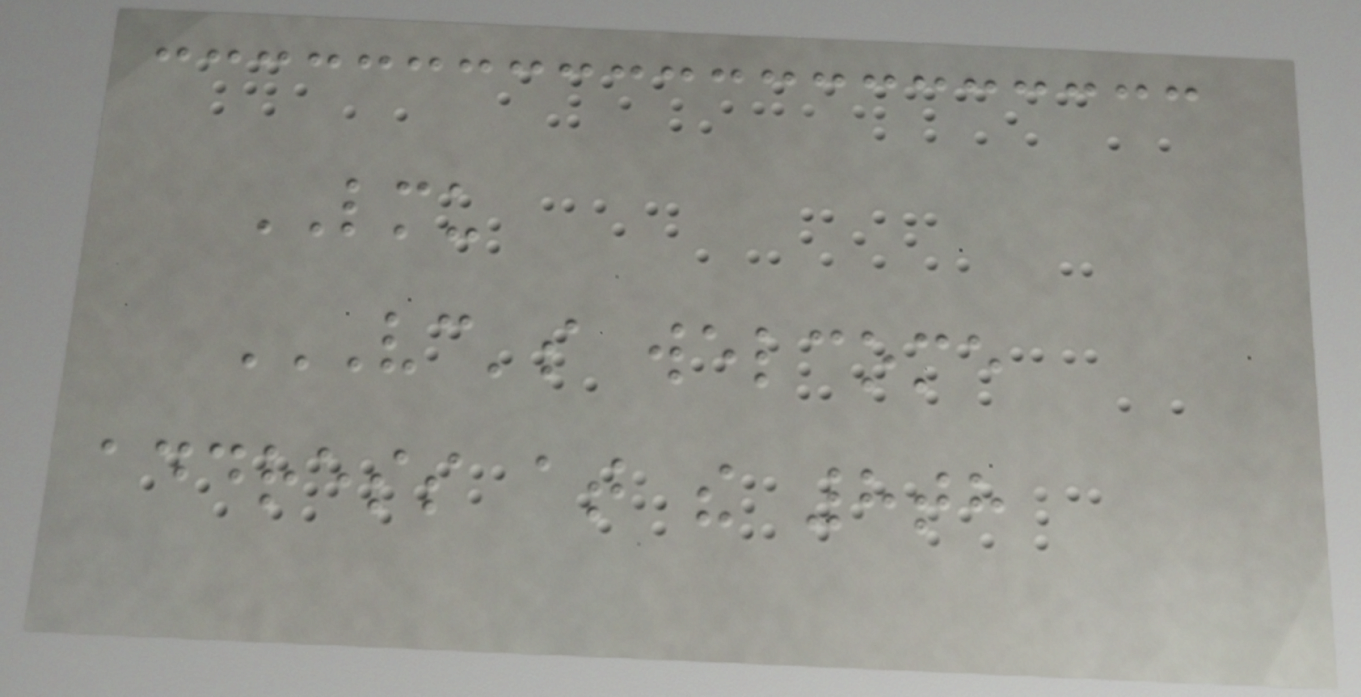LMU
VC'S WELCOME
ADDRESS AT THE 8TH
